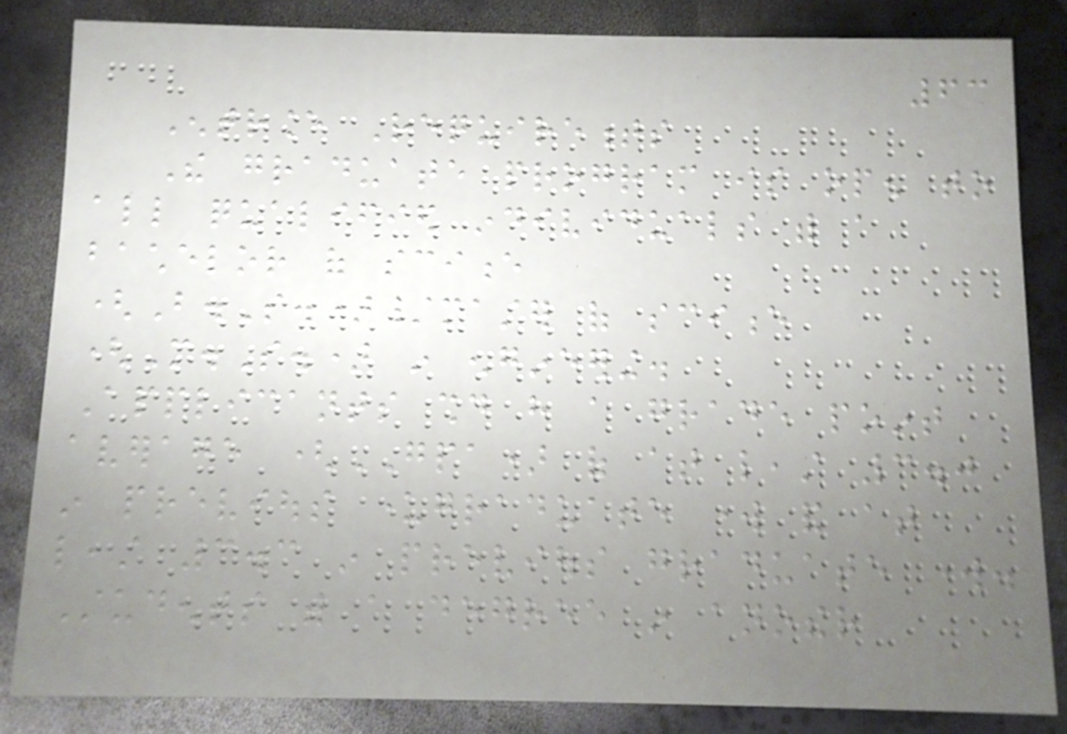63
Entrance Requirements
The graduate program is open to
all qualified individuals with a
bachelor of science
(B.S.)/master of science
(M.S.) in engineering.
Applicants should have a grade point
average (GPA) of at least 3.0
in previous undergraduate work and at
least 3.3 in previous graduate work.
Students with a degree in another
